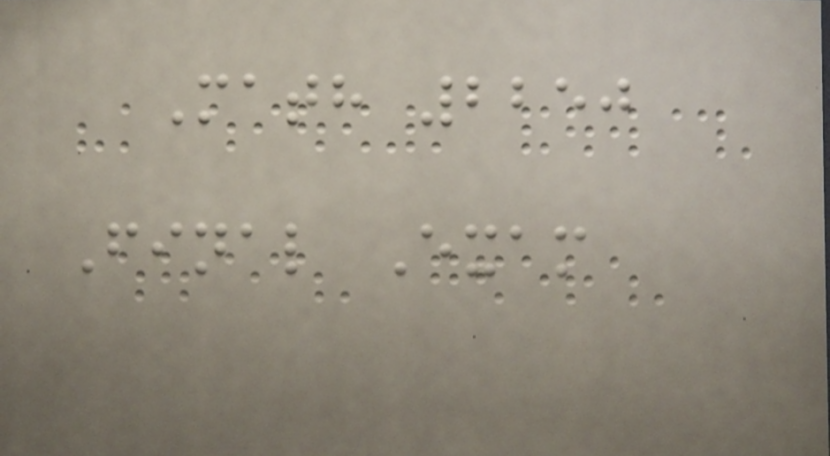Math 2250
Final Exam
